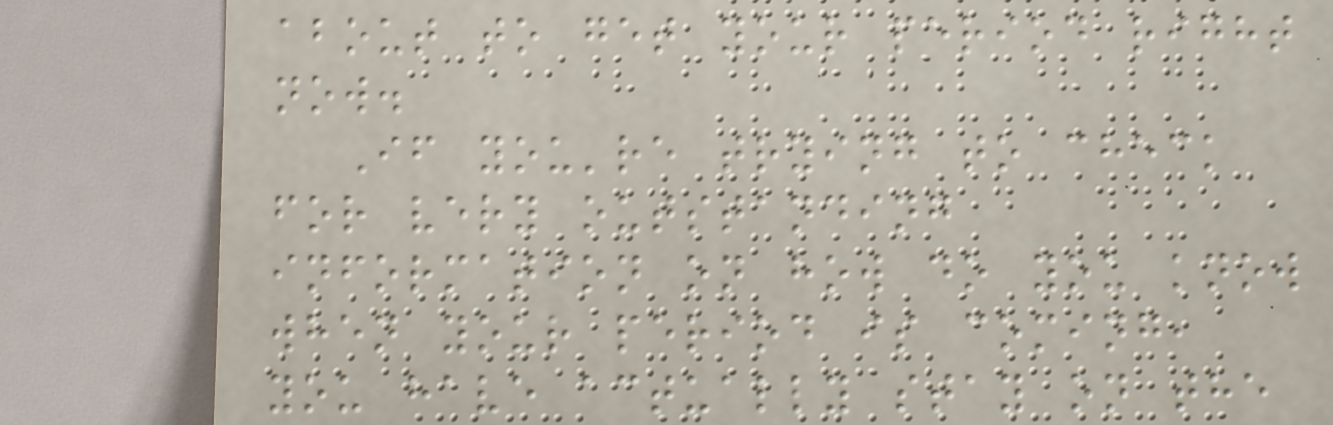about to get your period right
now.
If you're trying to check
for very outstanding
information on how do you know
when your period is coming,
you have actually stay on the
